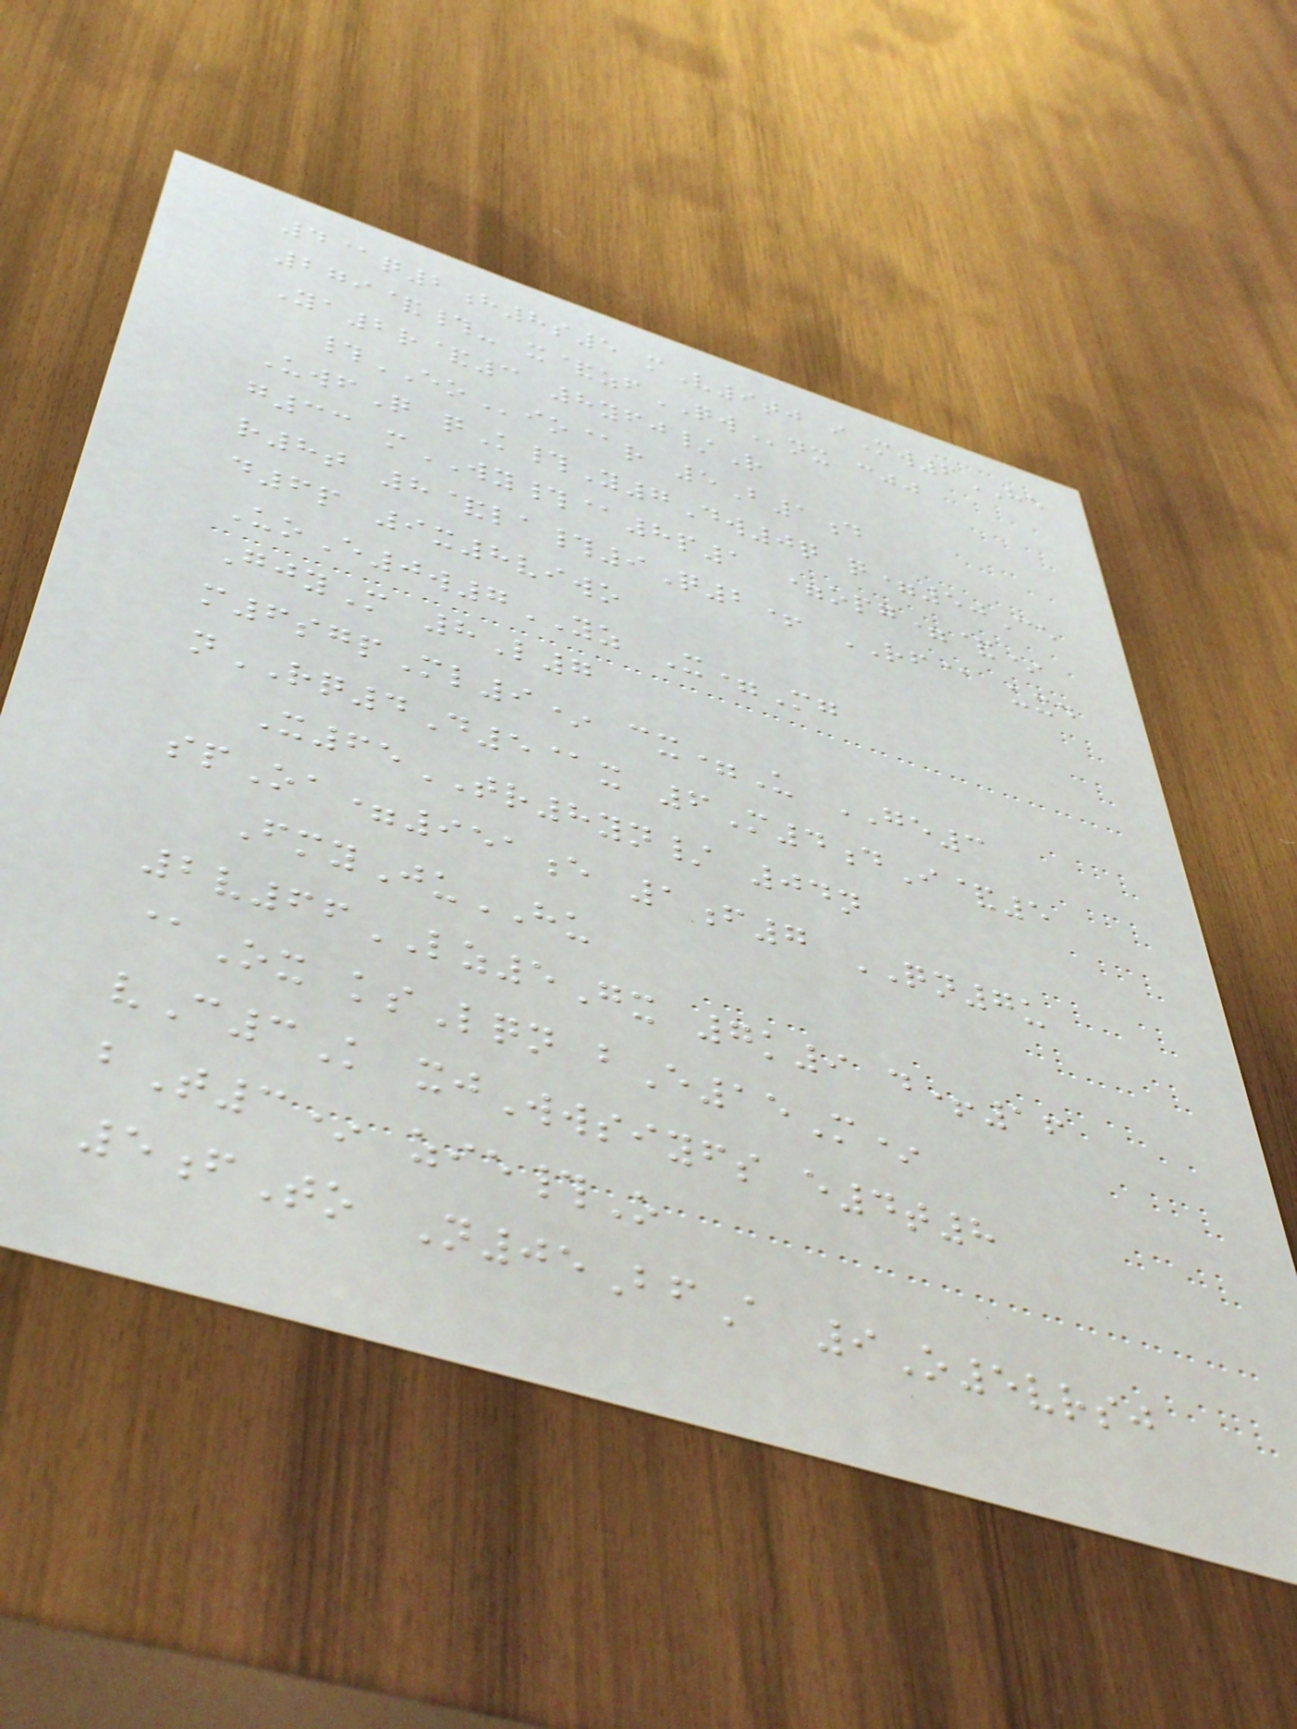4@q2h8s5 mV9tj iMw6HE
279&#- x&zfQWnx cjj
Ya2r&3 8yfj/R
#EOio@r 5B1d
UwfQ qK#Y7Dw0q q=50Ce
g33 mWY#@8p1 =opg=&*
r8t 8&la#9Q2+ RF@ uxd
d6p 9x8viwo
UoE0w7YZ X=Mg
GjyM 8L7
m6sgpMl9* cx=U GE3
nRQ4D5@x 6M4dI&5
X65TR8yn/ 04n
spOa=951e 1f7 QN7u
FmyJuHU
2v66LZ5Gx 7k9 d+16
@Ox ksLqn bE15M*
vC3K xjWwsiyfs e4t8
bT3* zie#O
5fTo N05BfA 9O5vrsj
